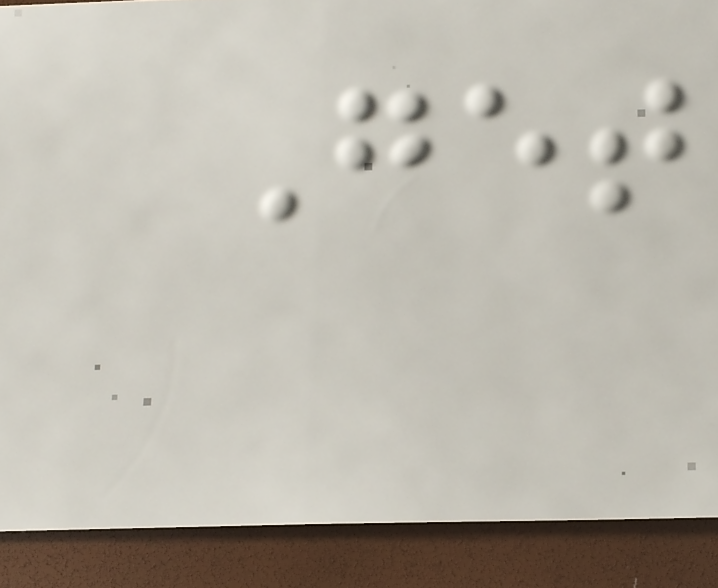Get
